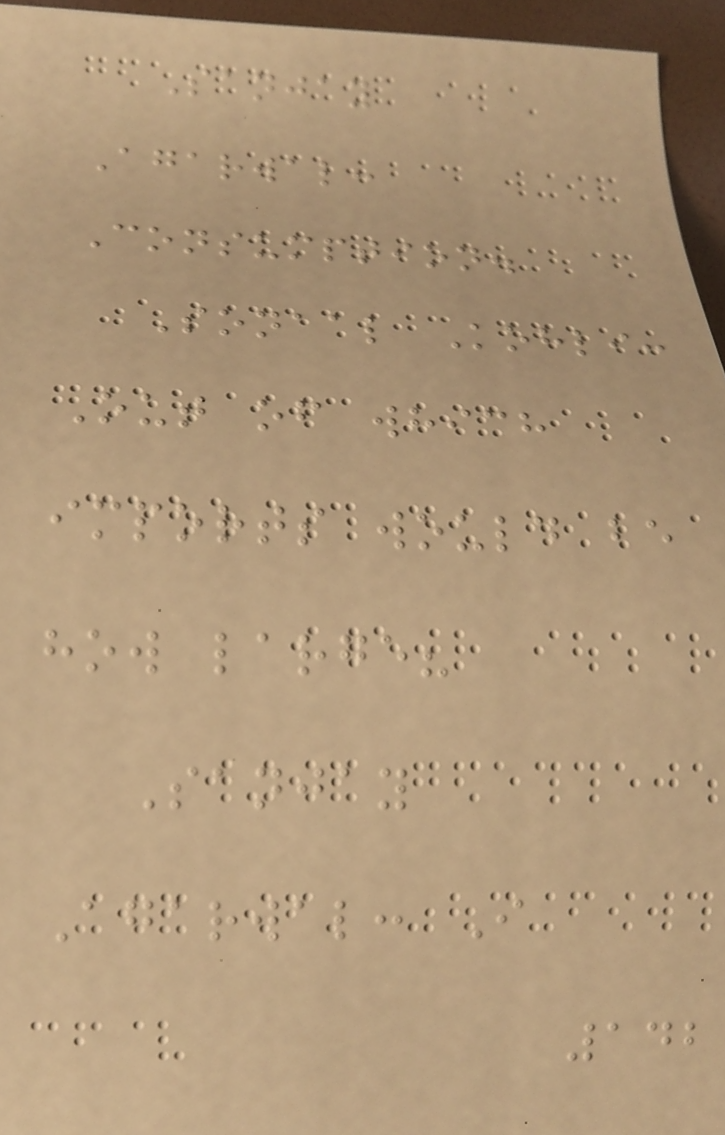Sanjay
Agarwal:
Consumption.
Sonaal Kohli:
Out of which
imports would be
how large?
Sanjay
Agarwal: I
142
